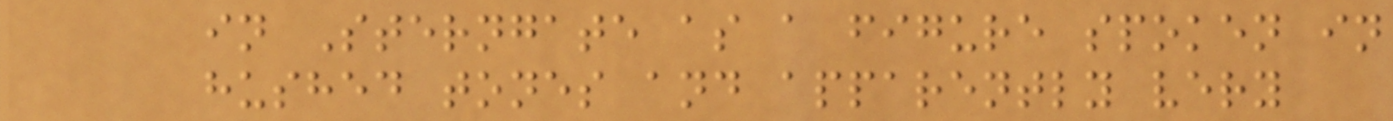in Sterngate as a figure spoken in
hushed tones and apparently very
